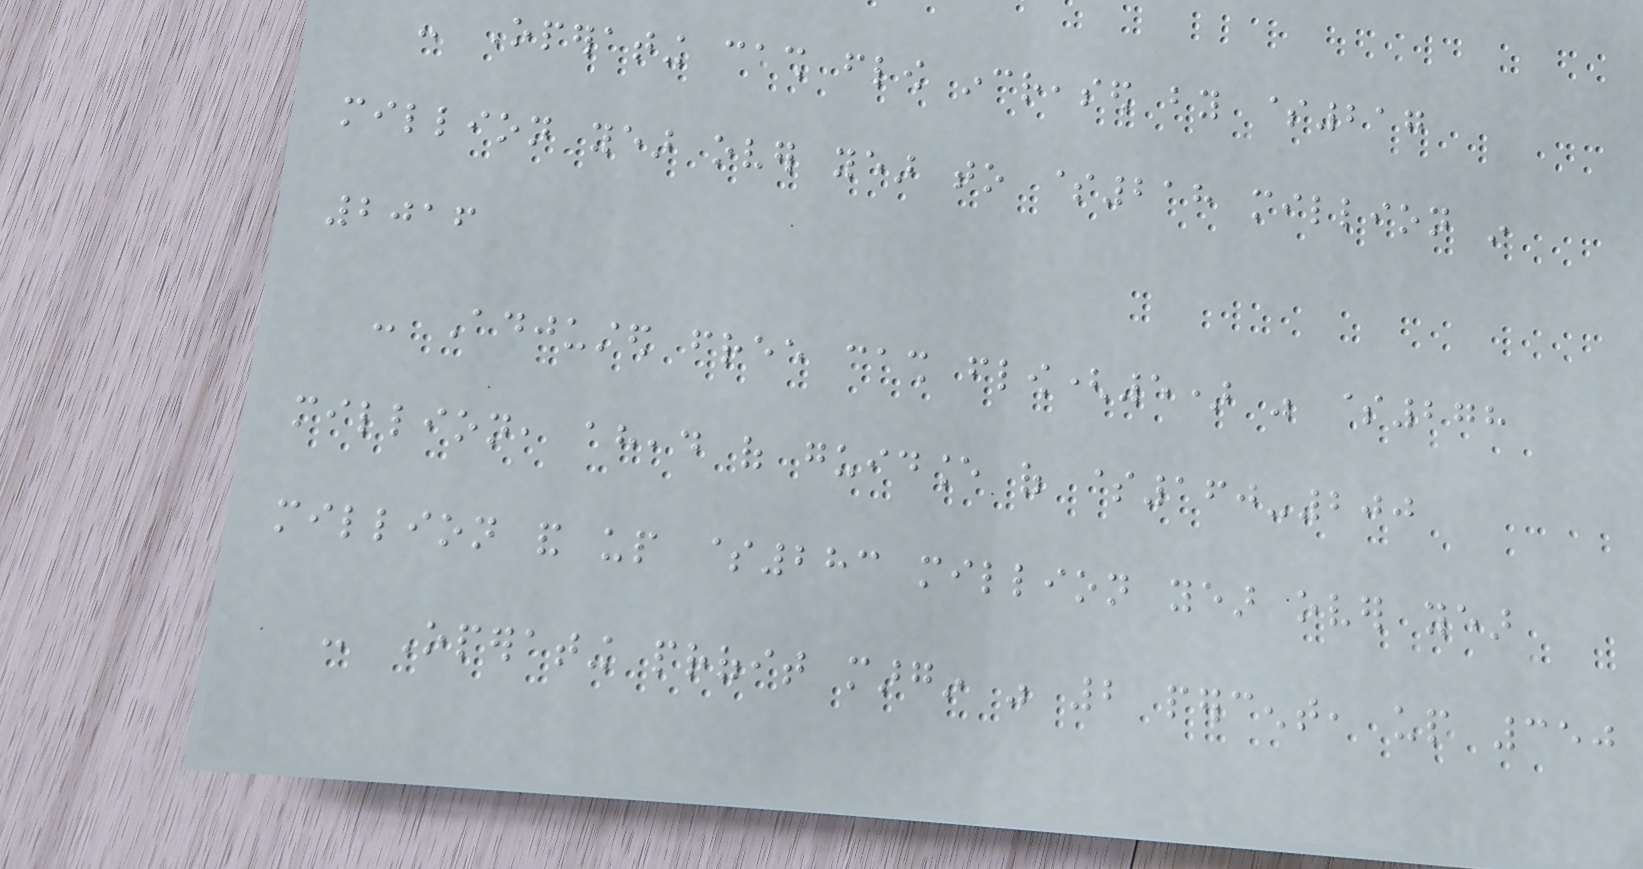- Operating cash flow increased by $217
million year over year to $218 million in
2016
- Adjusted free cash flow(5) was $278
million, ahead of guidance of $160-200
million and up $283 million year over year
- Operating profit margin was 2 percent, up 350
